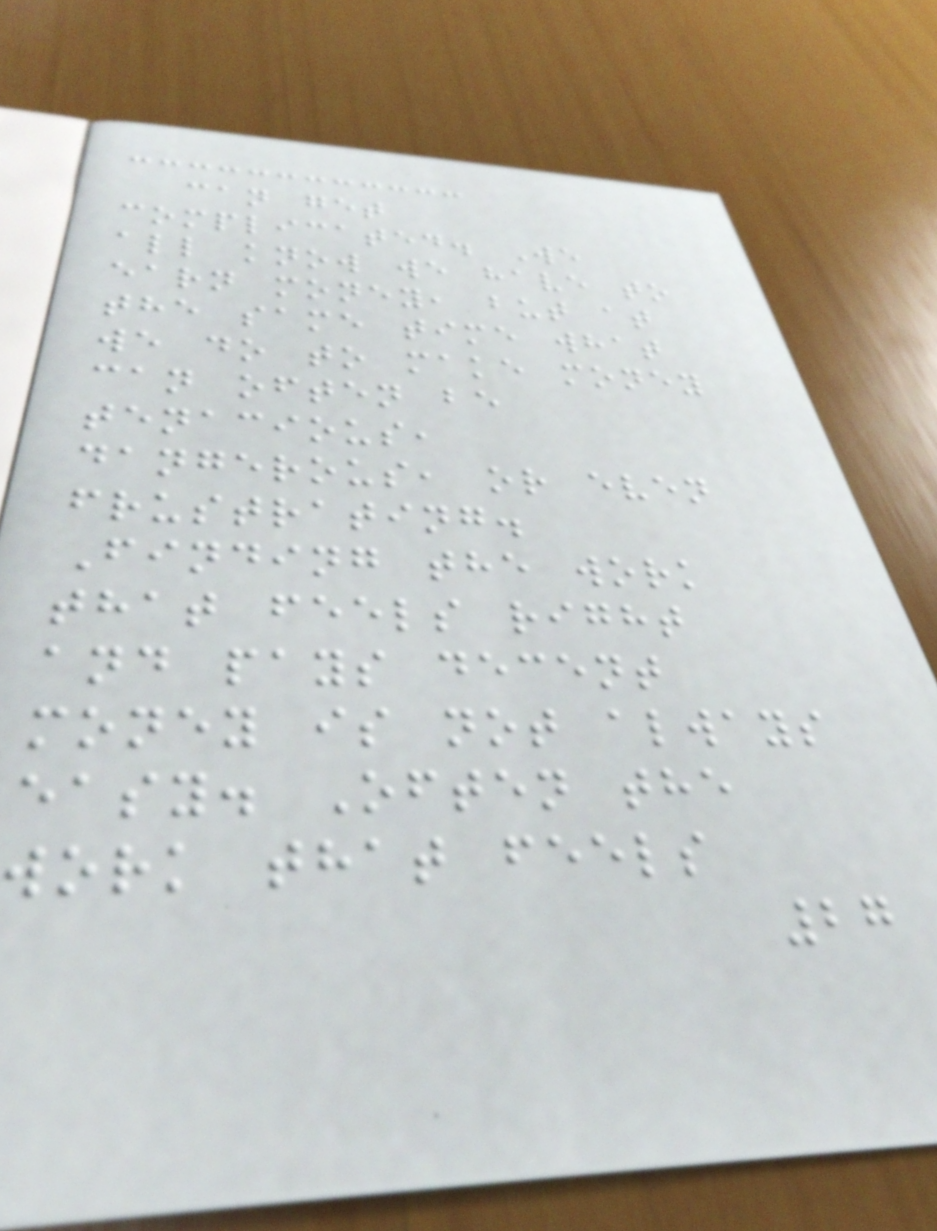can get
complicated. We
all know we have to
earn money, but at
the same time what
we do to make money
can often be
tenacious,
dangerous, or even
frustrating.
Finding the work
that feels right
and pays decent
money is not always
easy. Often the
work that feels
27
